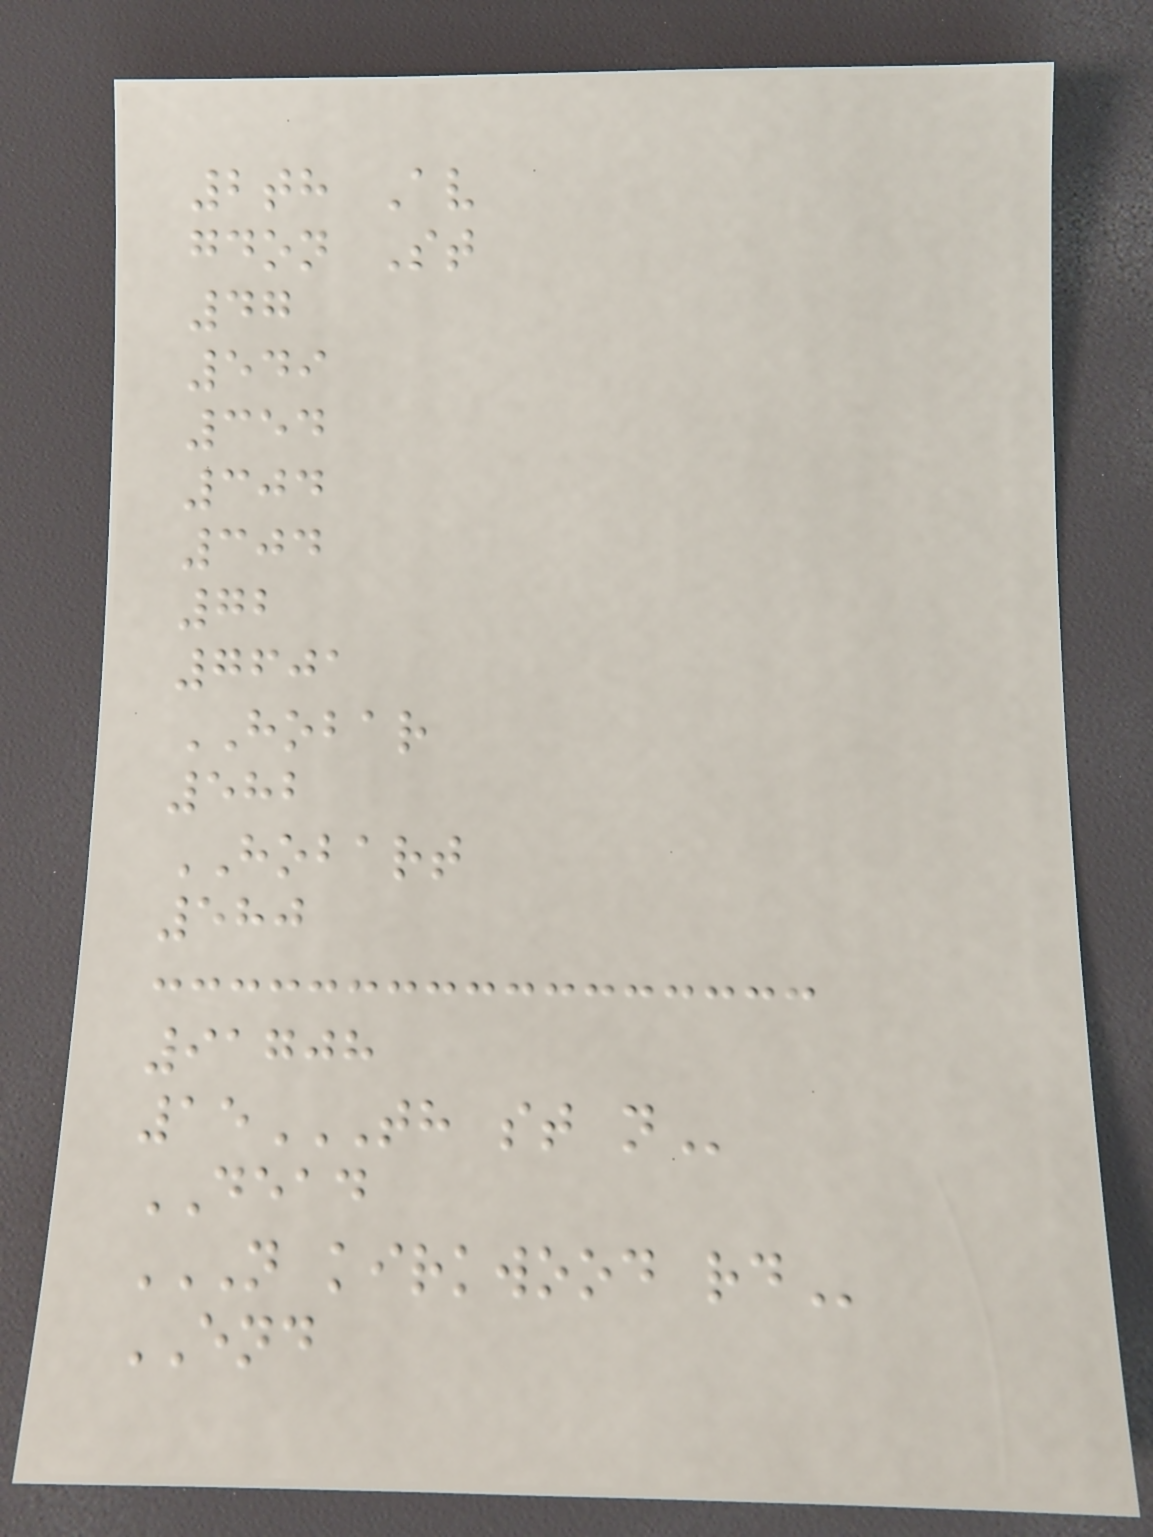2th Av
gdon St
47
549
354
304
304
72
7601
HOBAR
582
HOBART
580
91708
15TH ST N
DEAD
N KIRKWOOD RD
END
